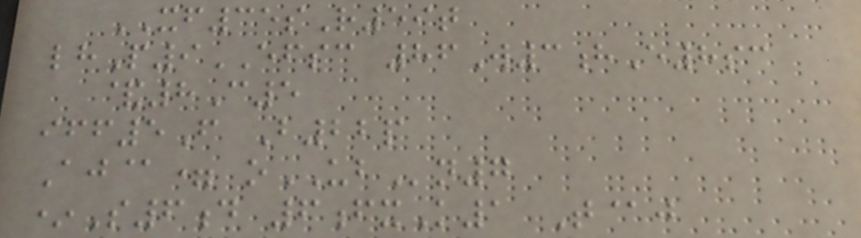XF35sR59t
lhP9EFSC 86W3hE8sc
&8C5
iff5F B22p
Aj@= oUBn7
*S6d 6fxK1 T@j
